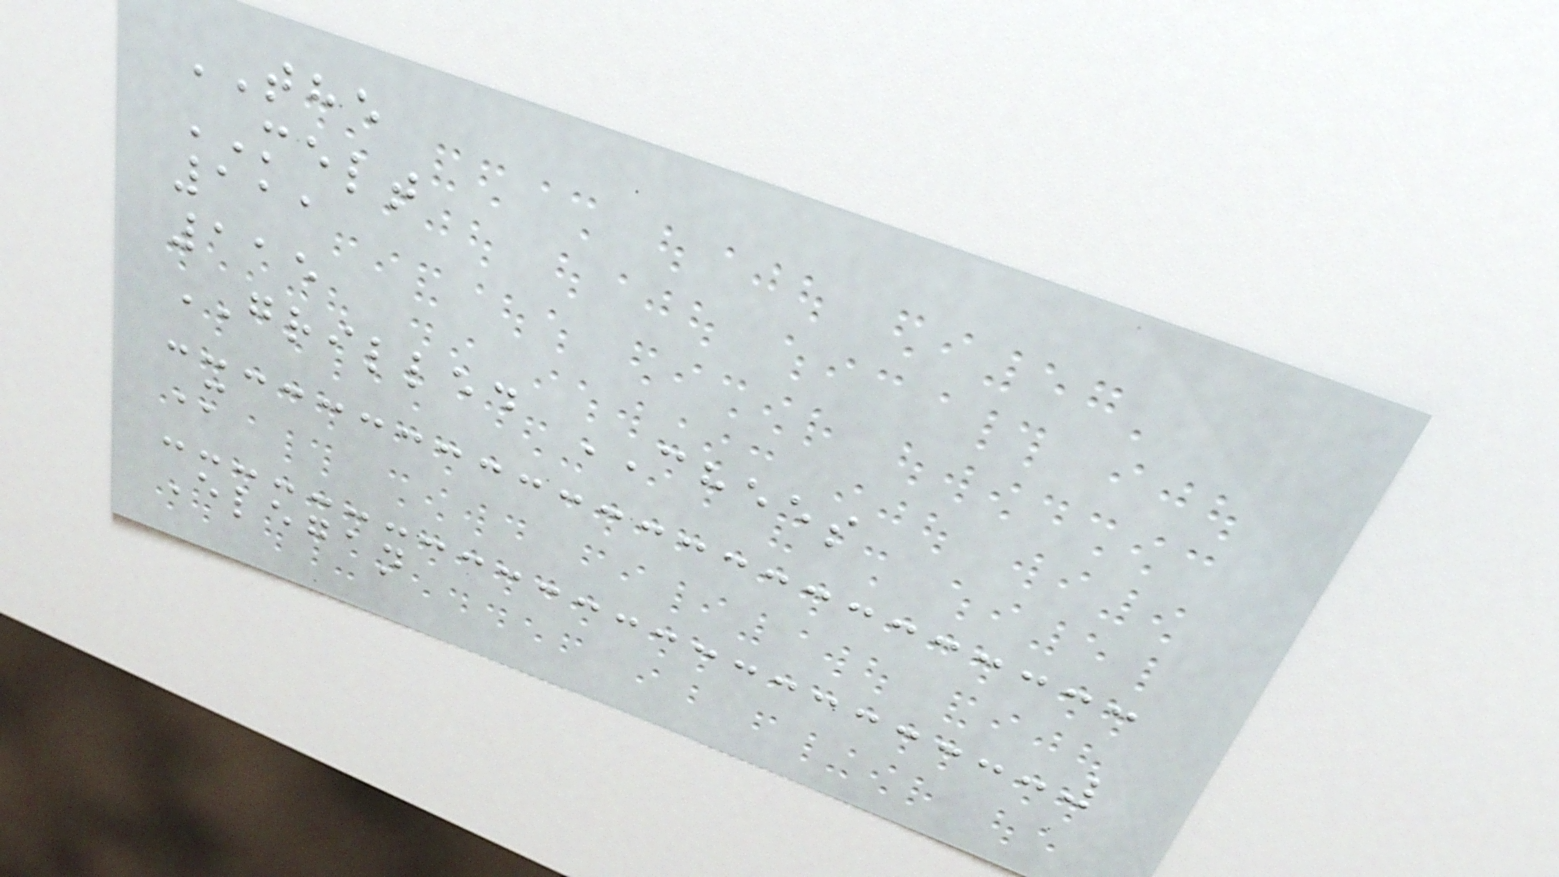THE
MELT
111
115
GRILLED CHEES
M
Elegan
